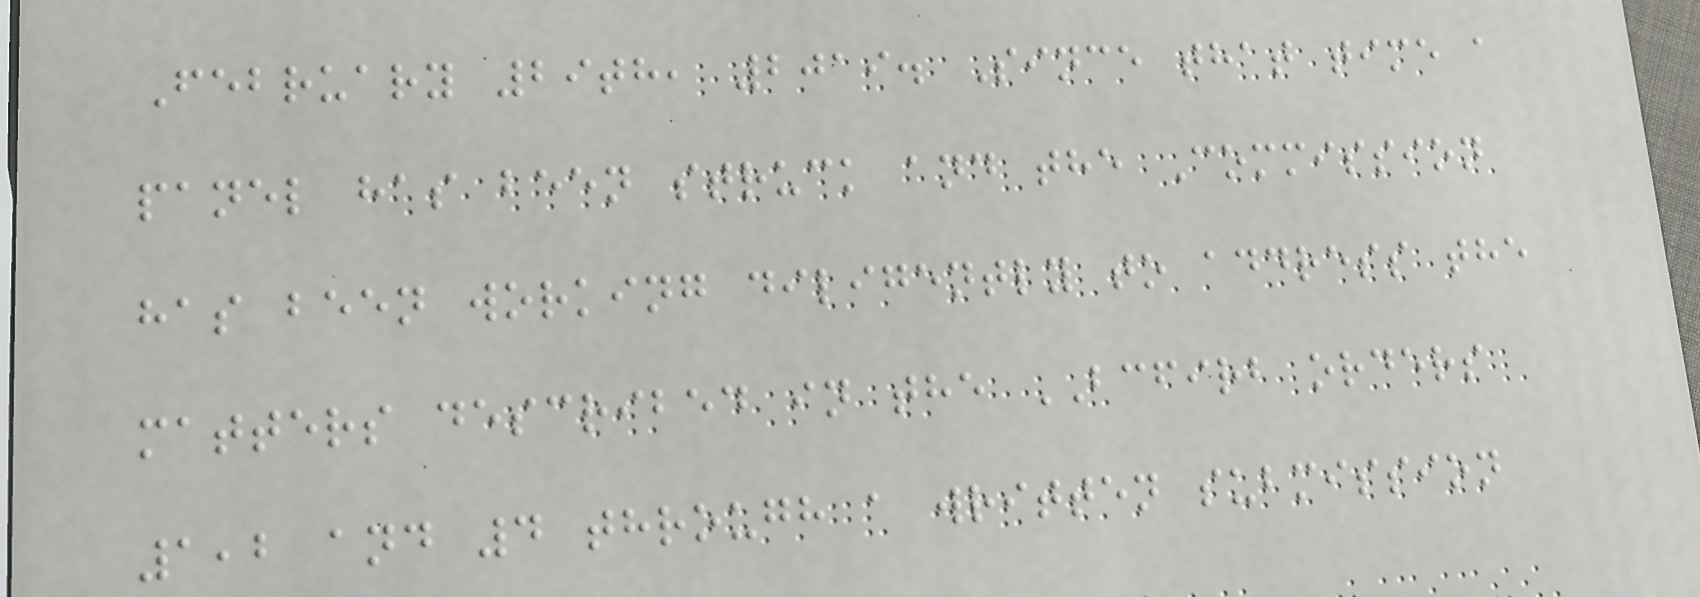February 29th, 2019. Since that time a
panel has been struck and the Commission
has been working diligently to address the
matters described in the BCFIRB orders
1,2 and 4 through a written submission
